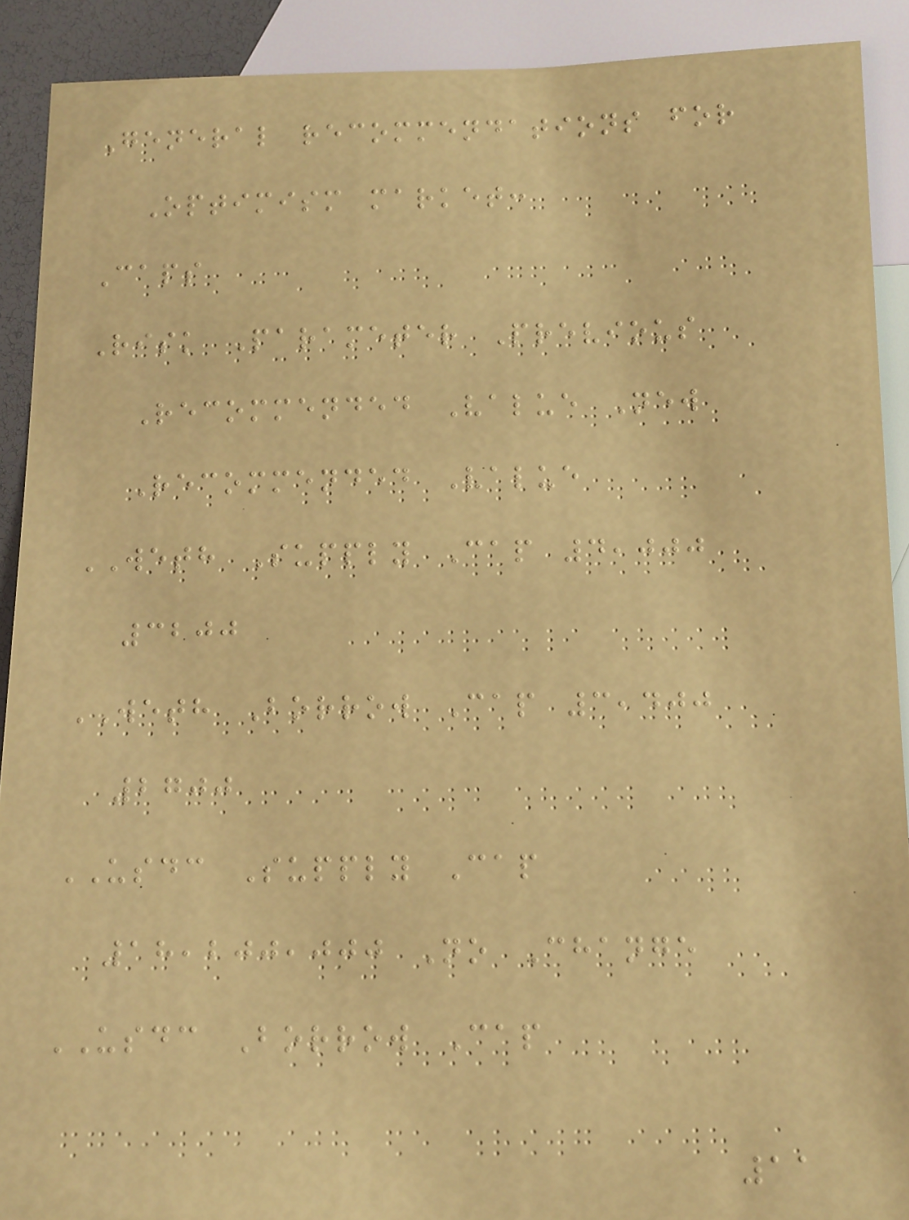General recommendations for
Optimism market:
Caps
Risk Parameter Previous
Recommended Value New
Recommended Value
WETH Supply Cap 4,000
3200
WETH Borrow Cap 3,400
2700
USDC Supply Cap
18,200,000 No Change
USDC Borrow Cap
11
